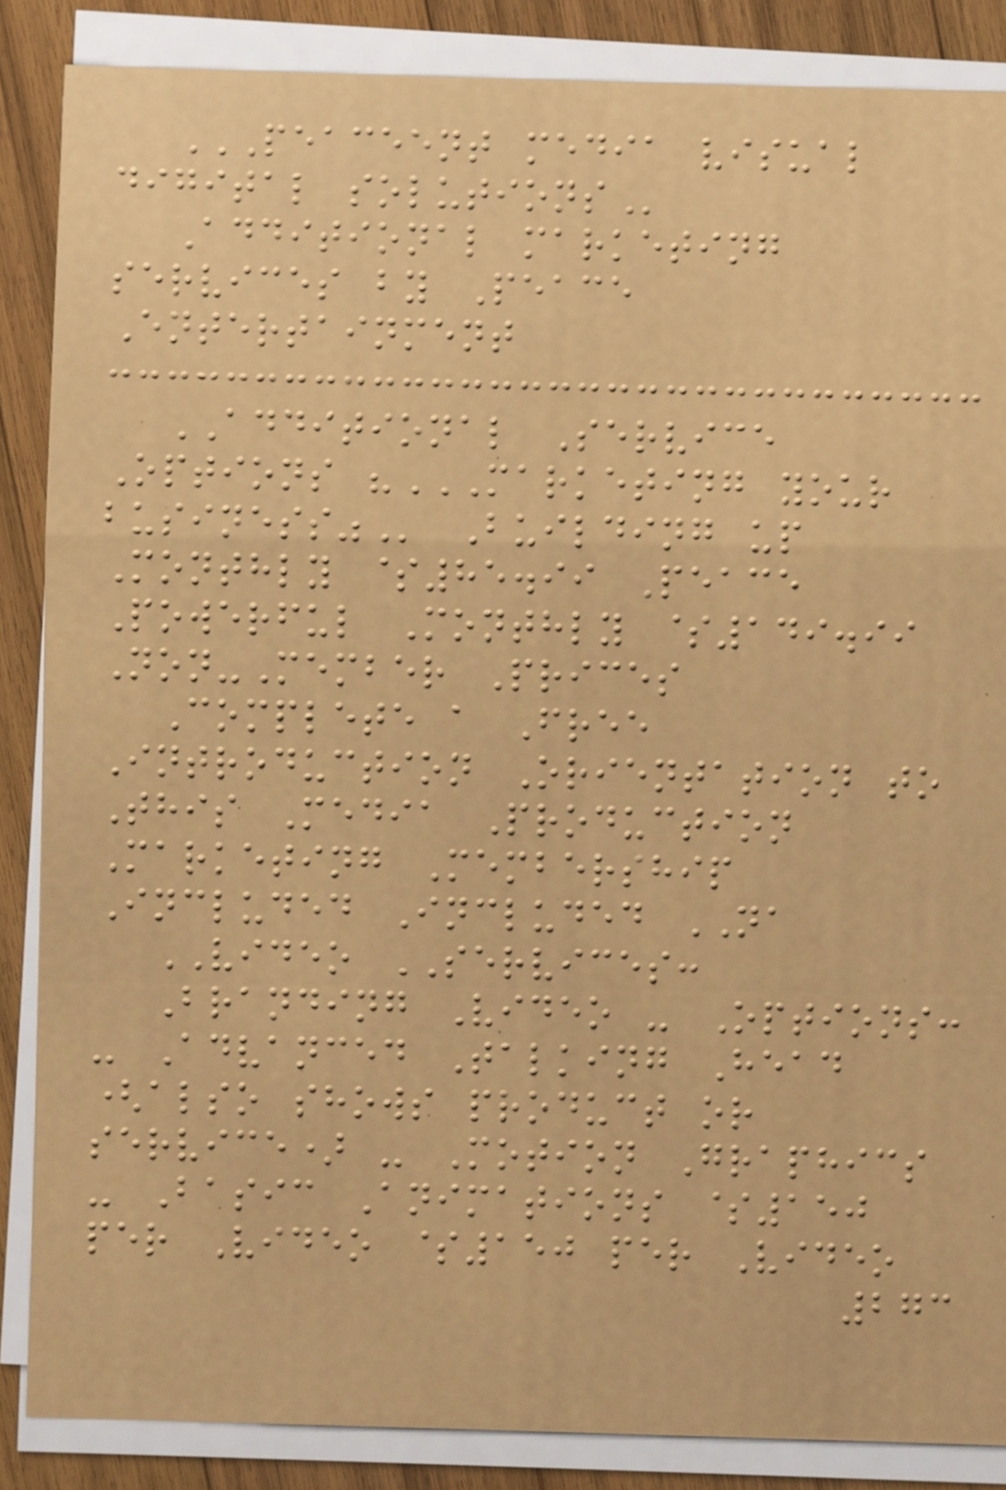PEACEENT MEDIA VISUAL
DIGITAL SOLUTIONS
Additional marketing
services by Peace
Entertainment
ADDITIONAL Service
Options "MARKETING YOUR
BUSINESS" Building up
Monthly $85.99 Peace
Powerful Monthly $149.99
Non-Member Prices
Complete a Free
Introduction Orientation to
This Media Production
Marketing Membership
Included Included NA
VIDEO SERVICES:
Branding Video - Options:
- Advanced Talking Head
(also shows product or
service) - Motion Graphics
- Basic Animations $150
per Video $150 per Video
273
